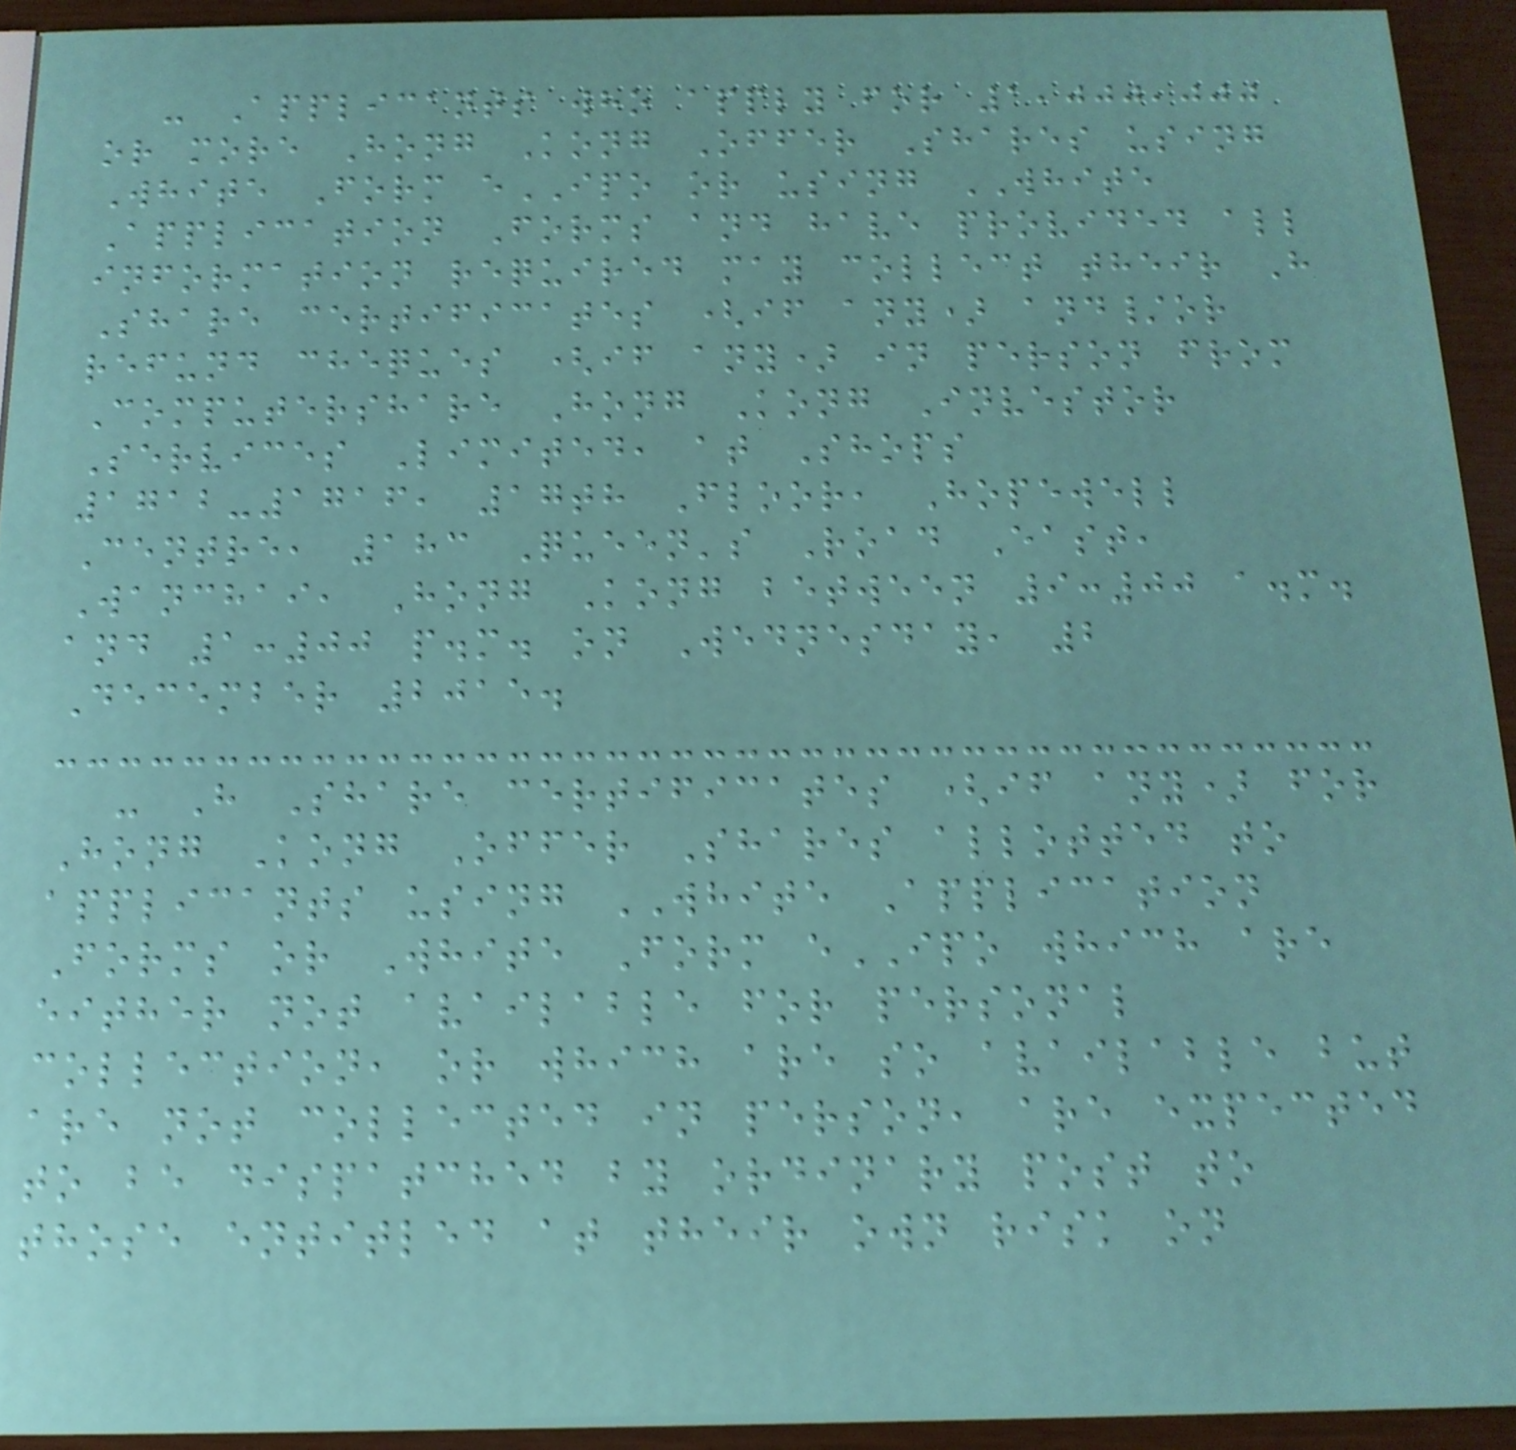- Applicants who apply for 1,000,000
or more Hong Kong Offer Shares using
White Form eIPO or using WHITE
Application Forms and have provided all
information required may collect their H
Share certificates (if any) and/or
refund cheques (if any) in person from
Computershare Hong Kong Investor
Services Limited, at Shops
1712-1716, 17th Floor, Hopewell
Centre, 183 Queen's Road East,
Wanchai, Hong Kong between 9:00 a.m.
and 1:00 p.m. on Wednesday, 2
December 2015.
- H Share certificates (if any) for
Hong Kong Offer Shares allotted to
applicants using WHITE Application
Forms or White Form eIPO which are
either not available for personal
collection, or which are so available but
are not collected in person, are expected
to be dispatched by ordinary post to
those entitled at their own risk on
